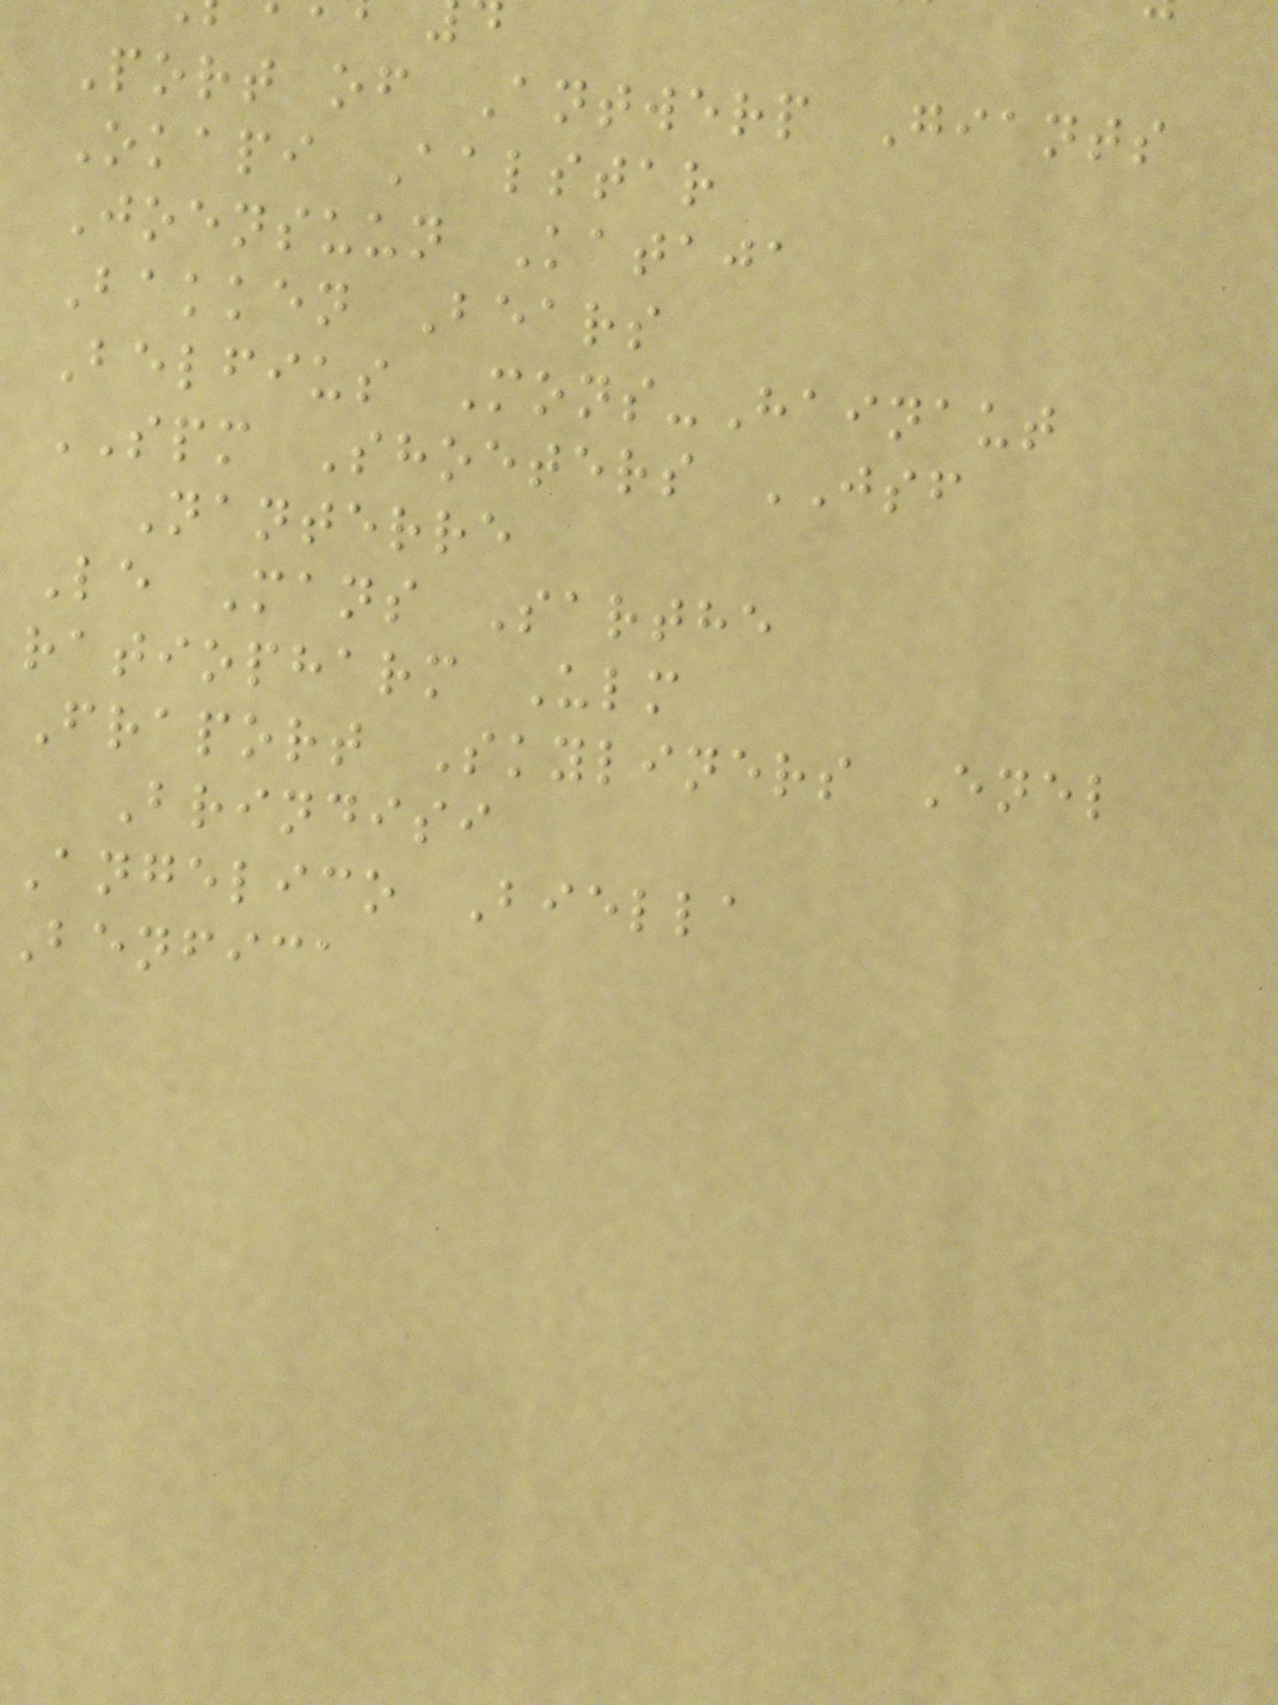Port of Antwerp Giants
Okapi Aalstar
Joensuun Kataja
Bakken Bears
Belfius Mons-Hainaut
SPM Shoeters JSF
Nanterre
Le Mans Sarthe
ratiopharm Ulm
Fraport Skyliners Enel
Brindisi
Angelico Biella
Benfica
